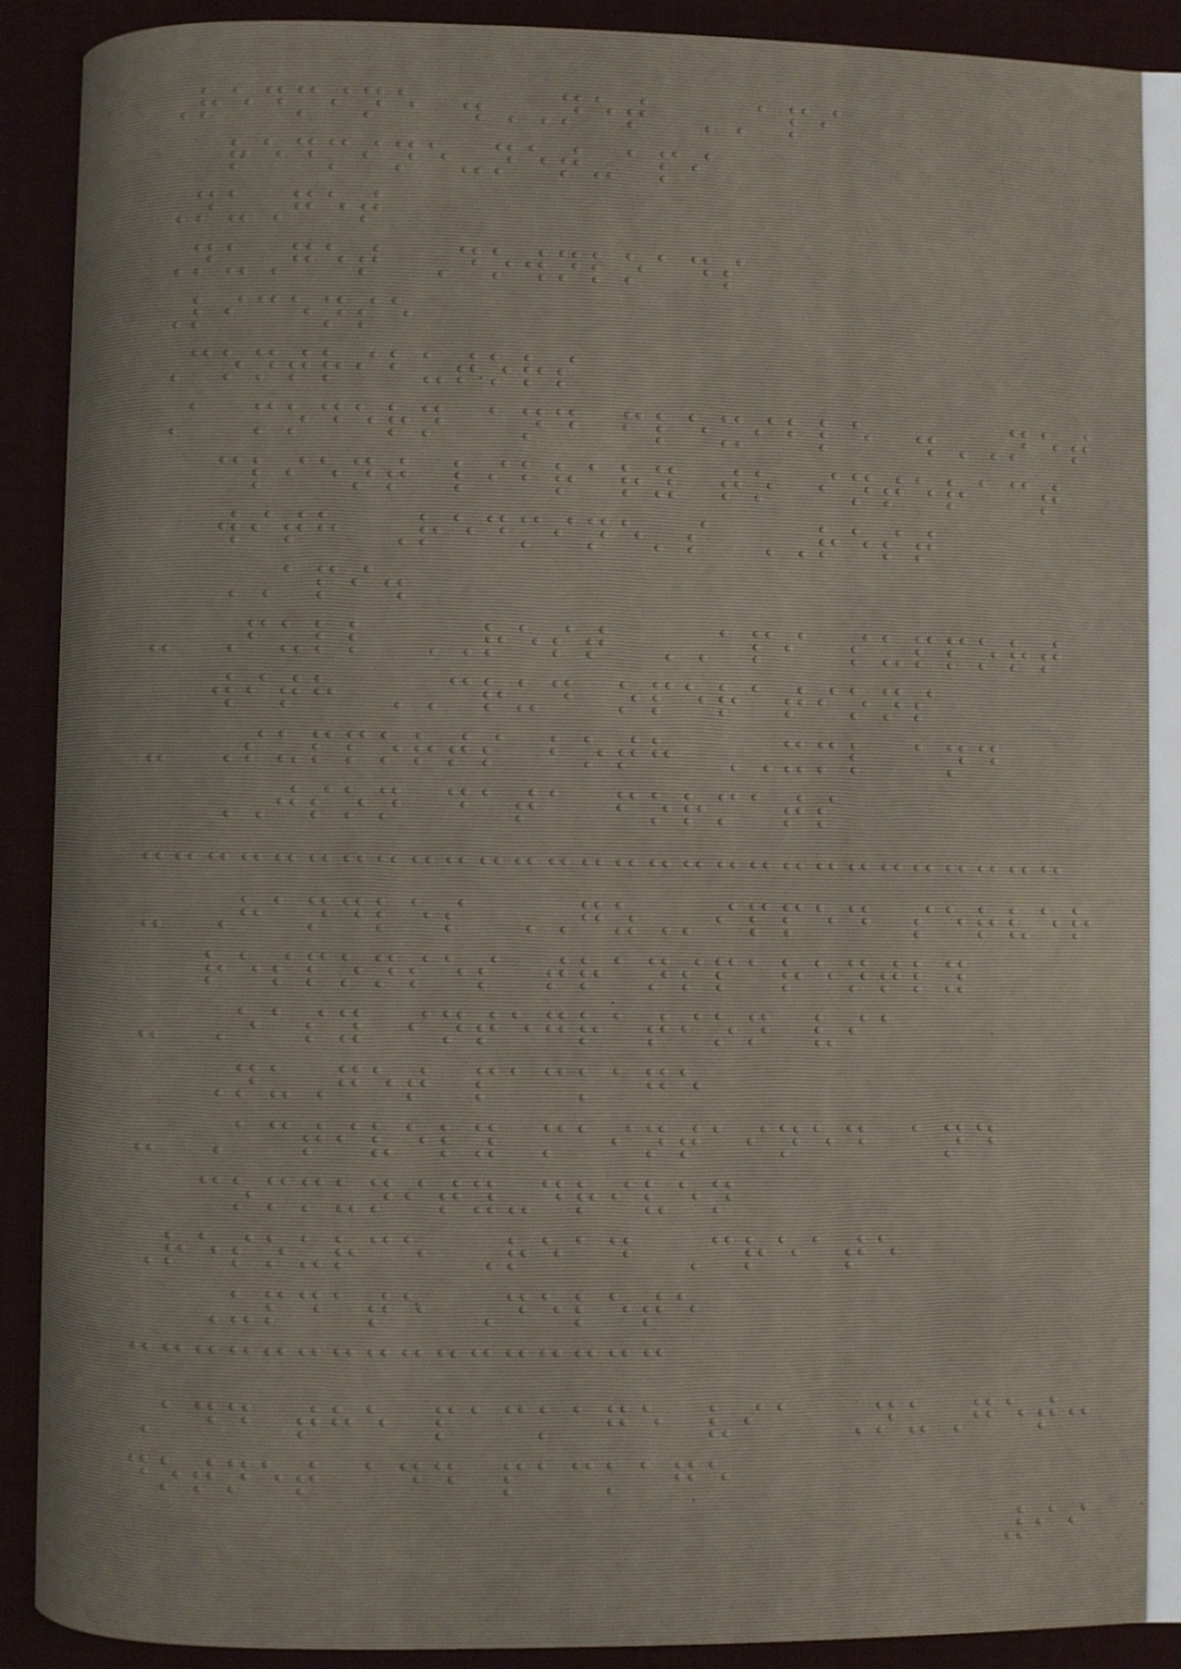Redmine .NET API
redmine-net-api
NuGet
NuGet Downloads
License
Contributors
A modern and flexible .NET
client library to interact
with Redmine's REST
API.
- Full REST API support
with CRUD operations
- Supports both XML and
JSON data formats
- Handles GZipped server
responses transparently
- Easy integration via
NuGet package
- Actively maintained and
community-driven
Resource Read Create
Update Delete
Add the package via NuGet:
dotnet add package
99
